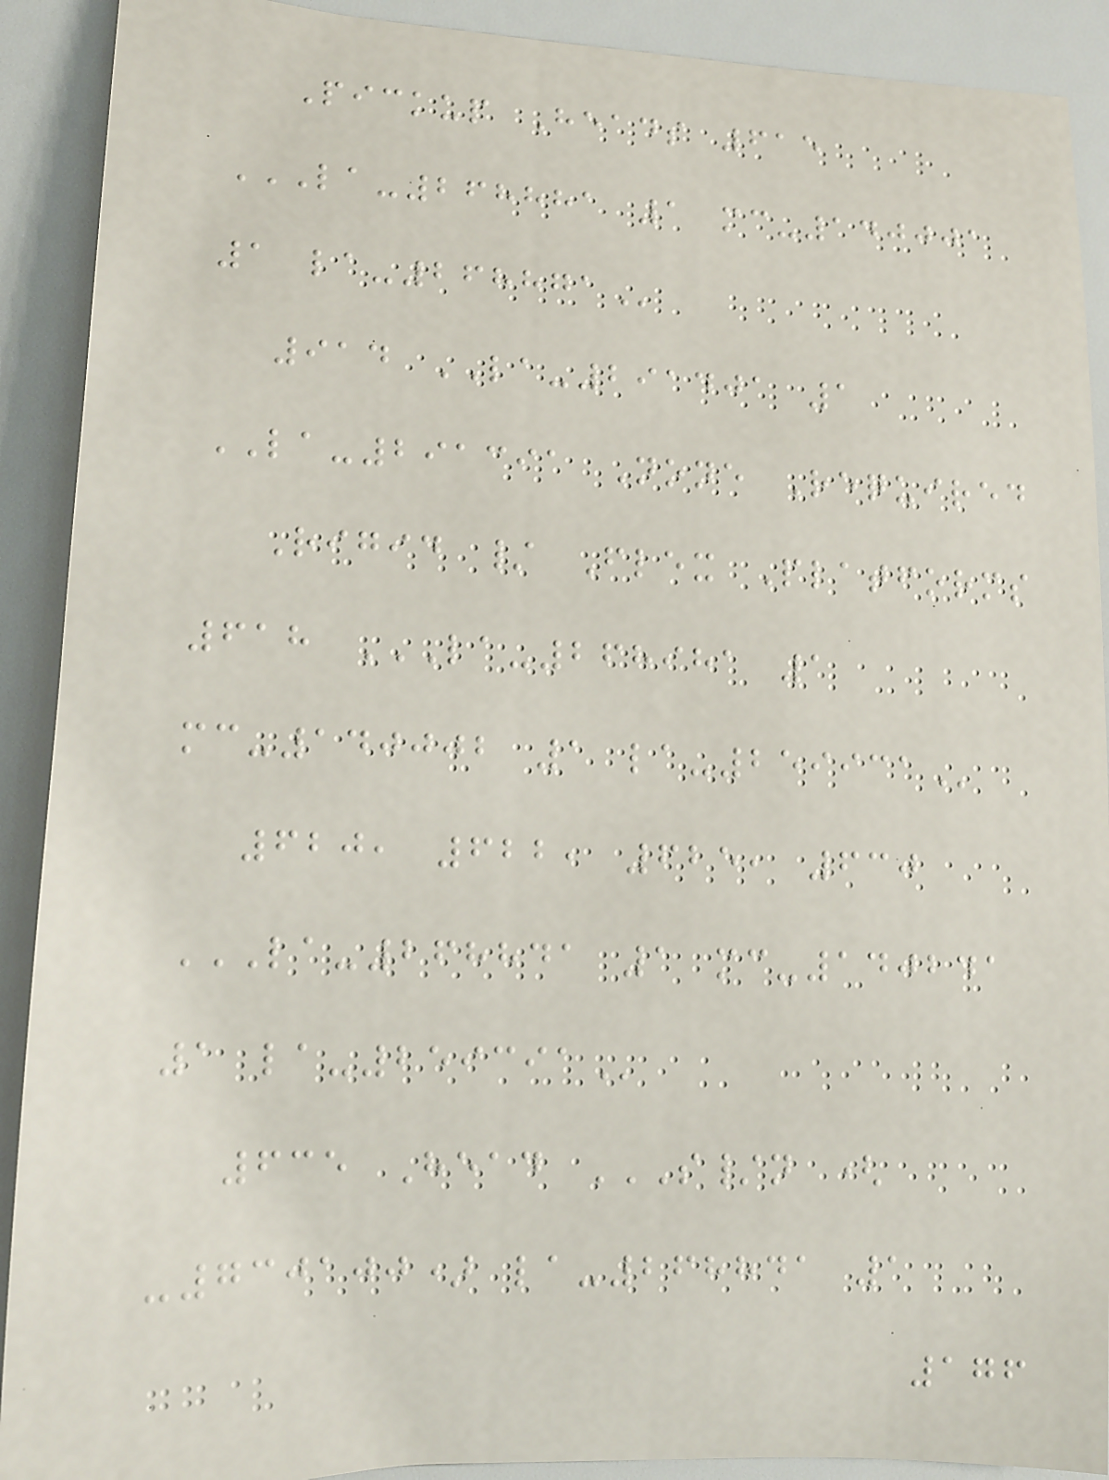Pickup Heads 615
LA-268881 1 MC-140001
1 LA-268871
914 LA-291401 1
LA-291391 None Required
Rigid / Flex Platforms
618 LA-268981 1
MC-140002 1 LA-259931
620, 622, 625, 630
LA-268841 1 MC-140241
1 LA-259391
635 Head S/N (
-730100) LA-268841 1
176
